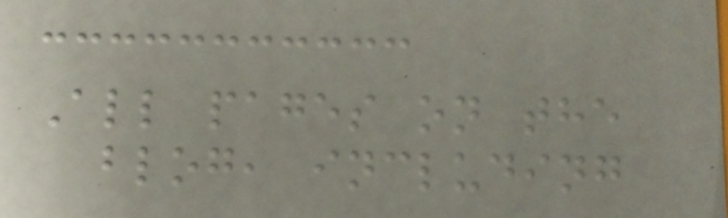All pages on the
blog, including
